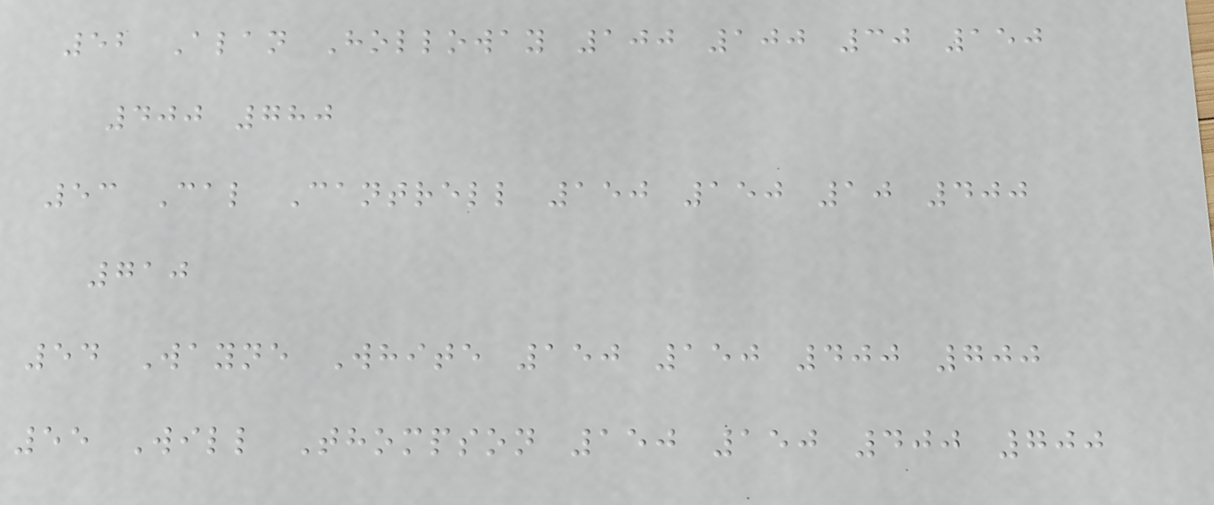52 Alan Holloway 100 100 30 150
400 780
53 Cal Cantrell 150 150 10 400
710
54 Wayne White 150 150 400 700
55 Will Thompson 150 150 400 700
